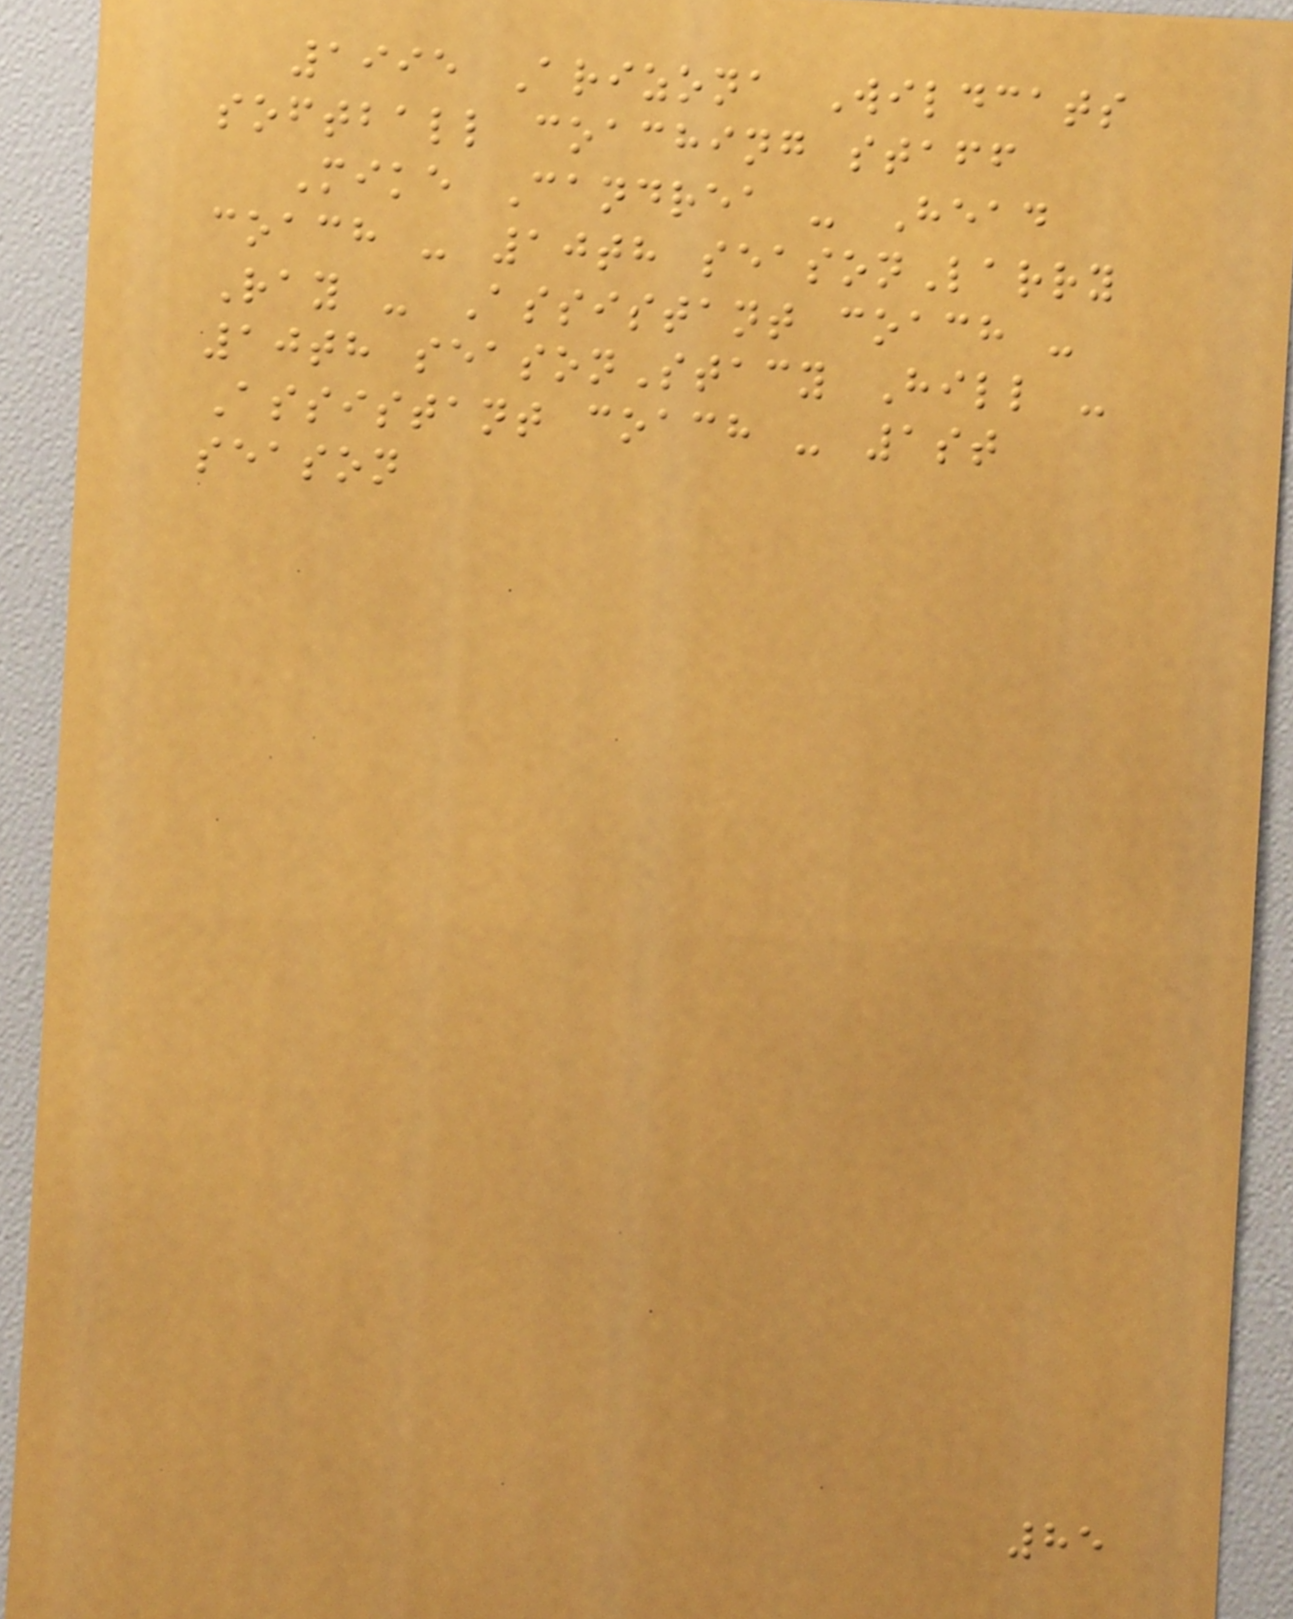1995 Arizona Wildcats
softball coaching staff
Mike Candrea - Head
coach - 10th seasonLarry
Ray - Assistant coach -
10th seasonStacy Hill -
Assistant coach - 1st
season
85
